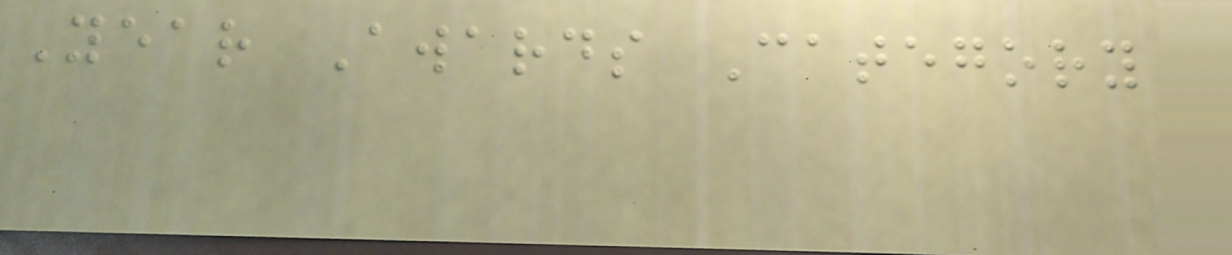Year Awards Category
